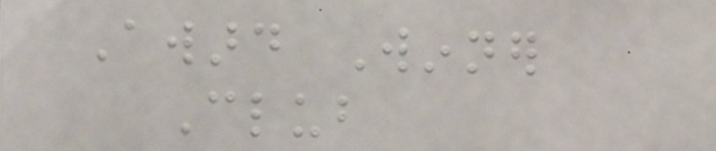Award Winner
Club
